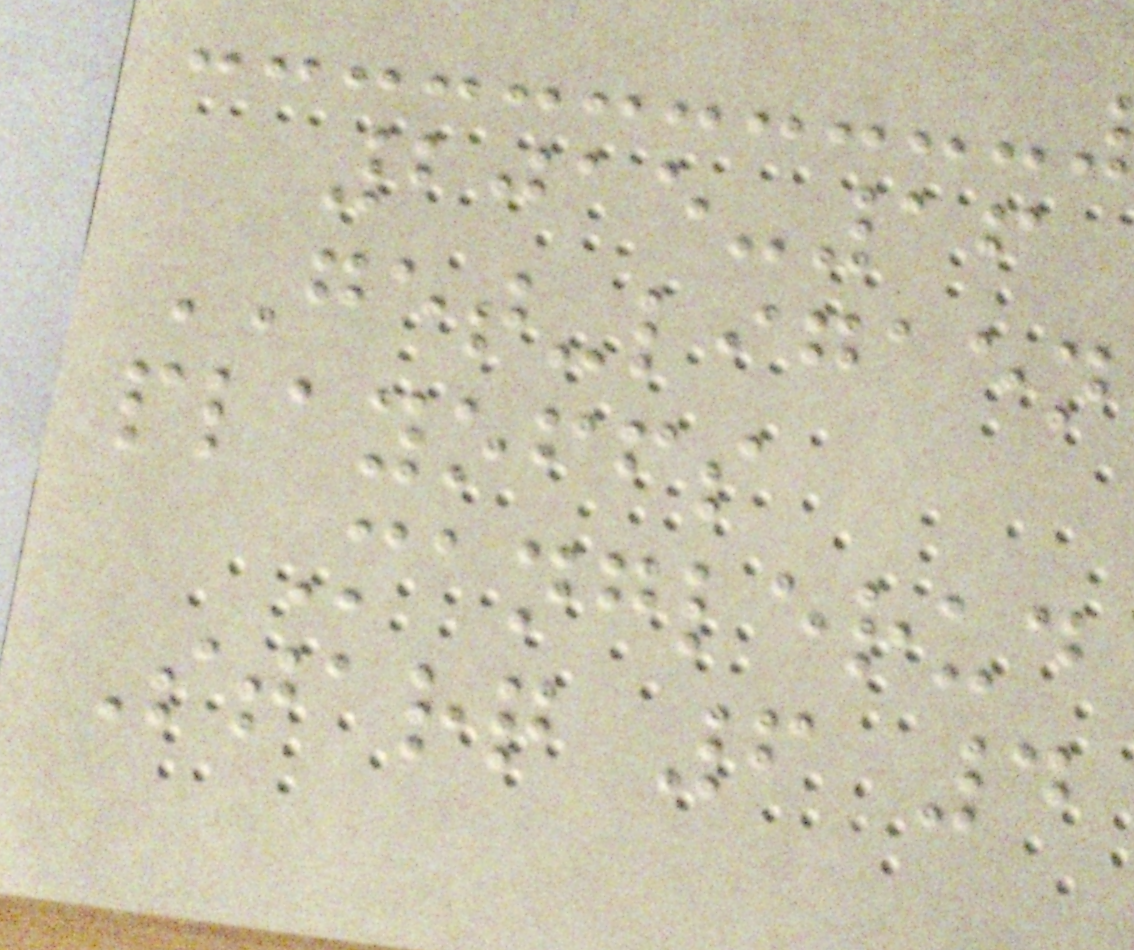2015-16
GET-ligaen
playoffs
Manglerud
Starq 6 4
